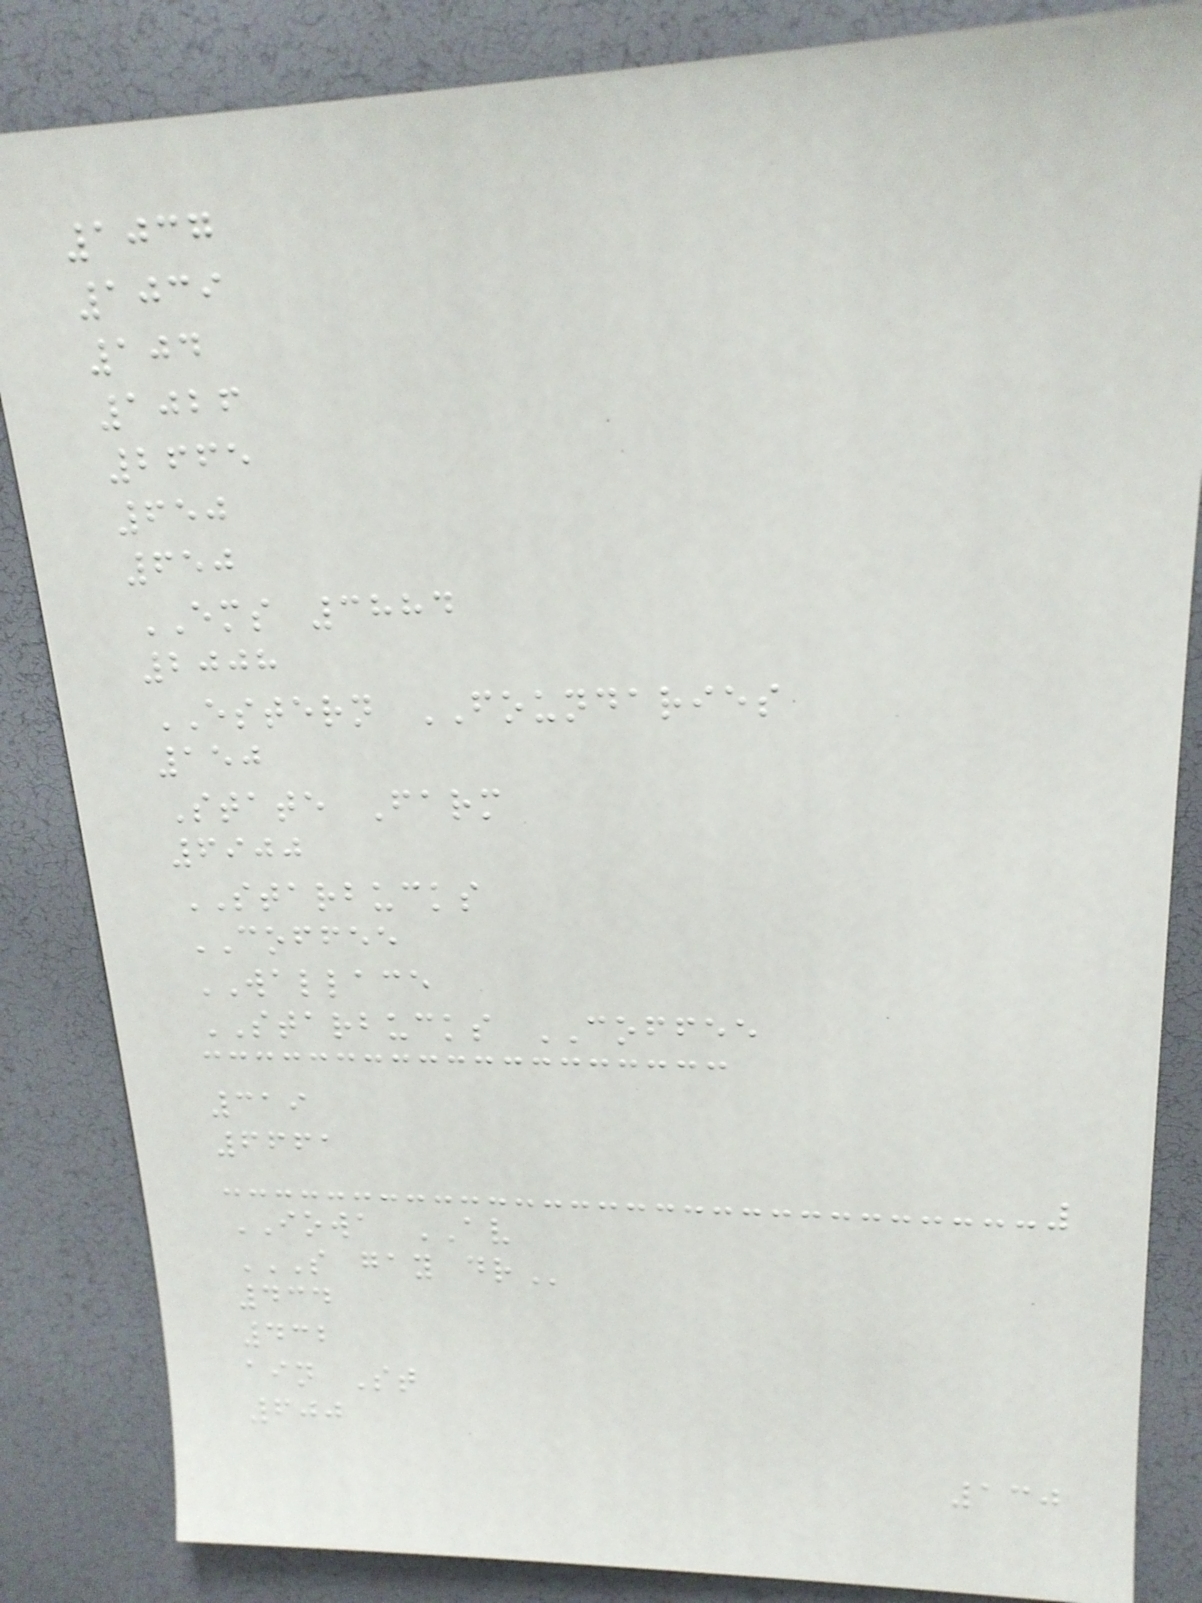1037
1039
104
1026
2665
650
650
EMS 3884
2008
ESTERN FOUNDARIES
150
State Farm
6900
STARBUCKS
COFFEE
WALLACE
STARBUCKS COFFEE
319
6661
IOWA AV
S GAY DR
434
432
ain St
600
130
